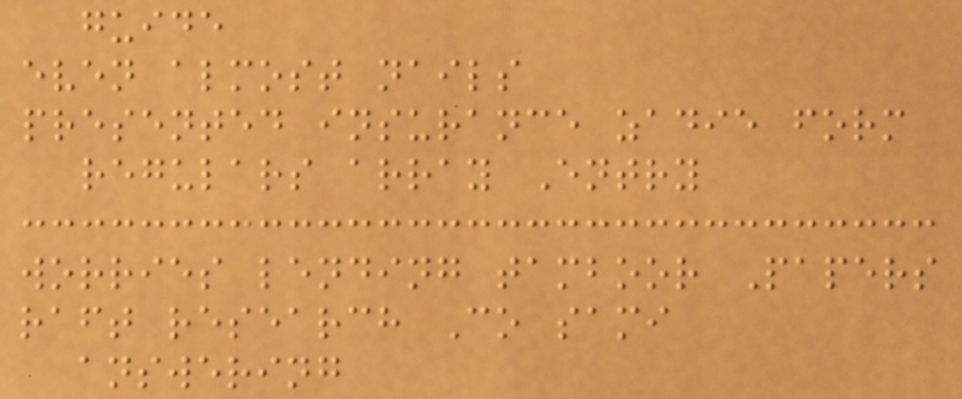guide
even almost nails
presented insurance zadie form
regulars array Entry
worries lending tamboor Papers
raft research Co sami
answering
